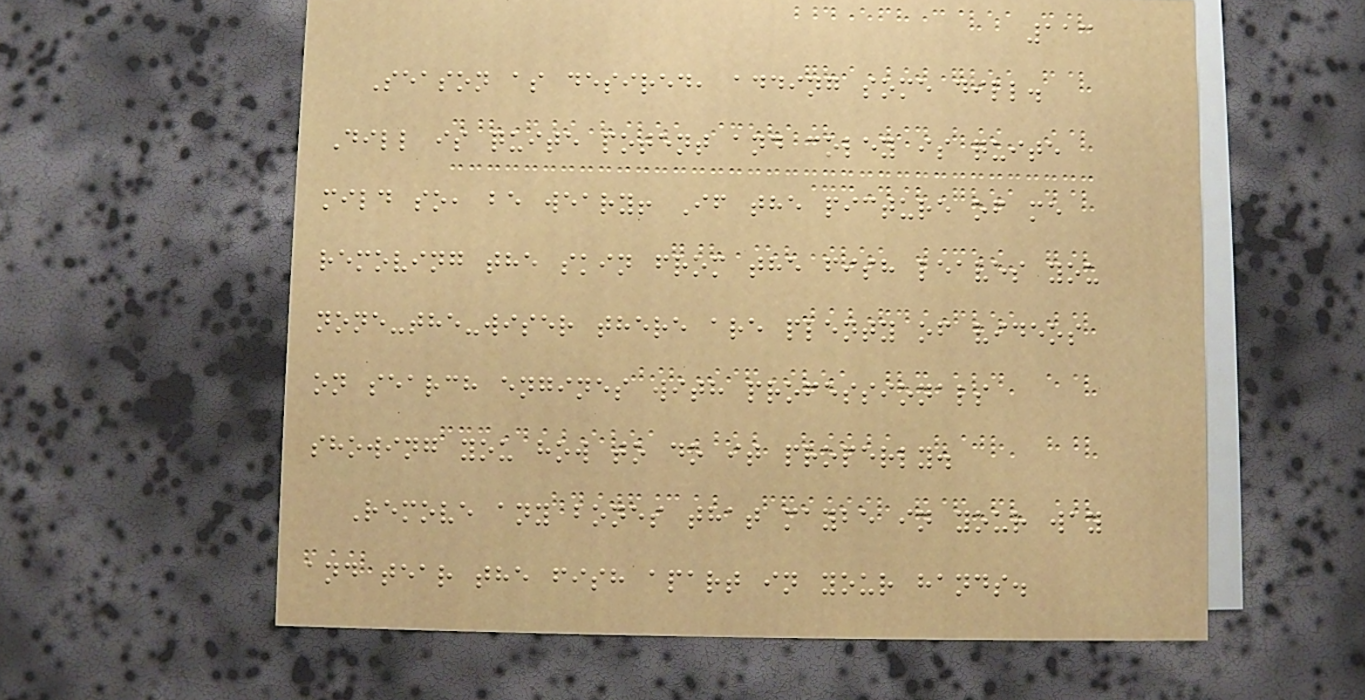113
Season as desired, adding some dill.
Dill is quite potent and coley is quite
mild so, be weary! If the picture of me
removing the skin from the fish leaves you
none-the-wiser there are plenty of videos
on search engines with professionals
showing you how to do it properly.
Remove any bones that maybe in your way
and tear the fish apart in your hands.
